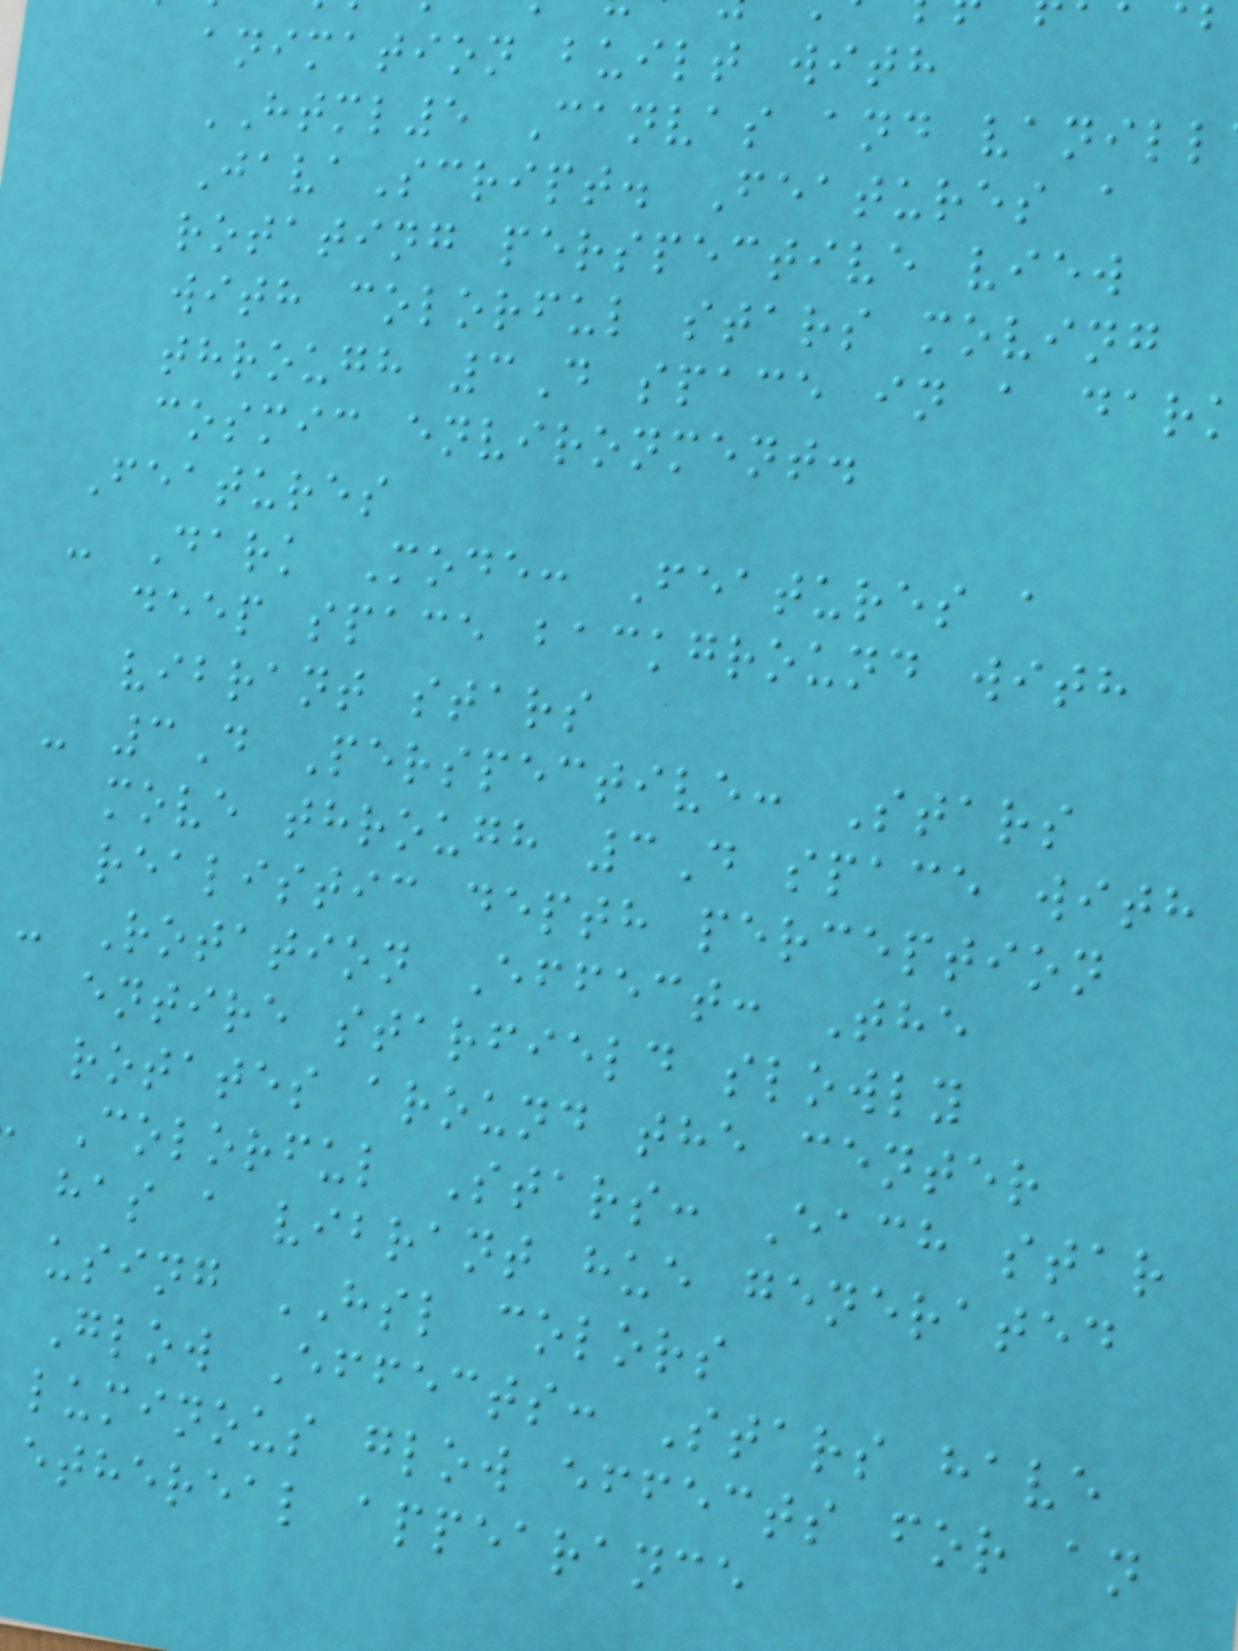animation built with
HTML5 Canvas and vanill
JavaScript. Features a
rotating perspective view
with colorful stars moving
through 3D space in a dar
cosmic environment.
Features
- Dark Mode: Features a
deep space background with
vibrant stars
- 3D Perspective: Stars
move through 3D space with
realistic depth perception
- Rotation Effect: The
entire starfield slowly
rotates around the center
Colorful Stars: Each star
has a vibrant hue generated
using HSL colors
Glow Effects: Stars have
luminous glow effects for an
ethereal appearance
